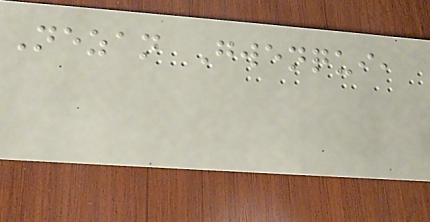Nezan Gwenqui,
